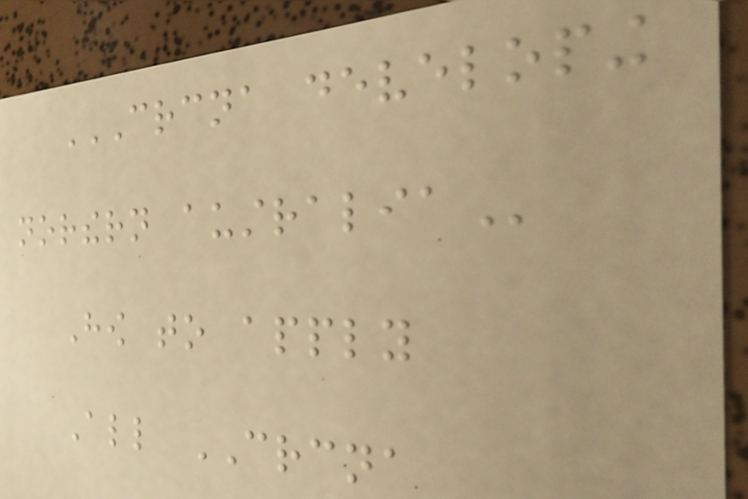CRCNA DEVELOPING
NORTHERN AUSTRALIA
How to apply
All CRCNA
